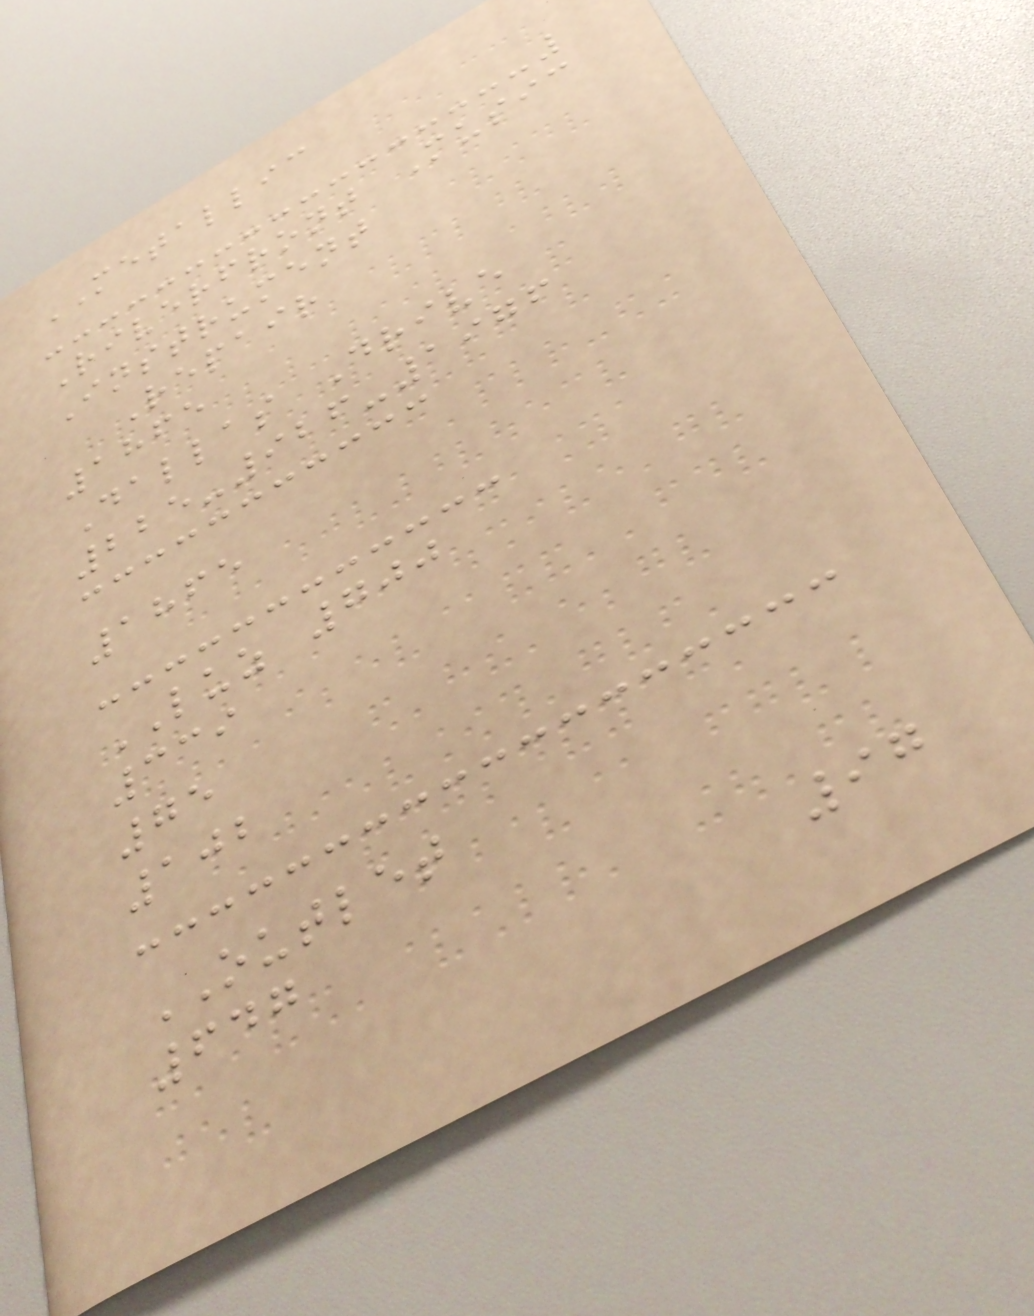METALLIC
Riverfront Music
Instrument
Repair
1865
Dallas Drive
225-926-1976
1865
LUZ 700
339
75
102
OUTLET
647
97
